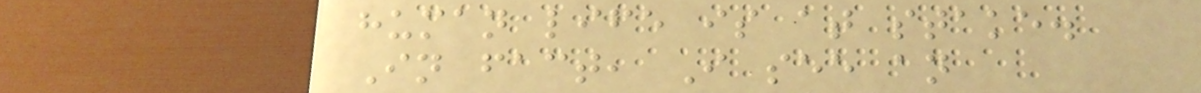human life is at stake.
In fact, I see an
